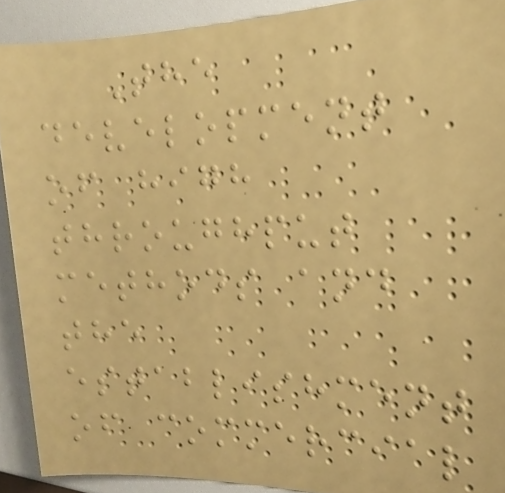The
development
of high
throughput
methods and
the
establishment
of commercial
